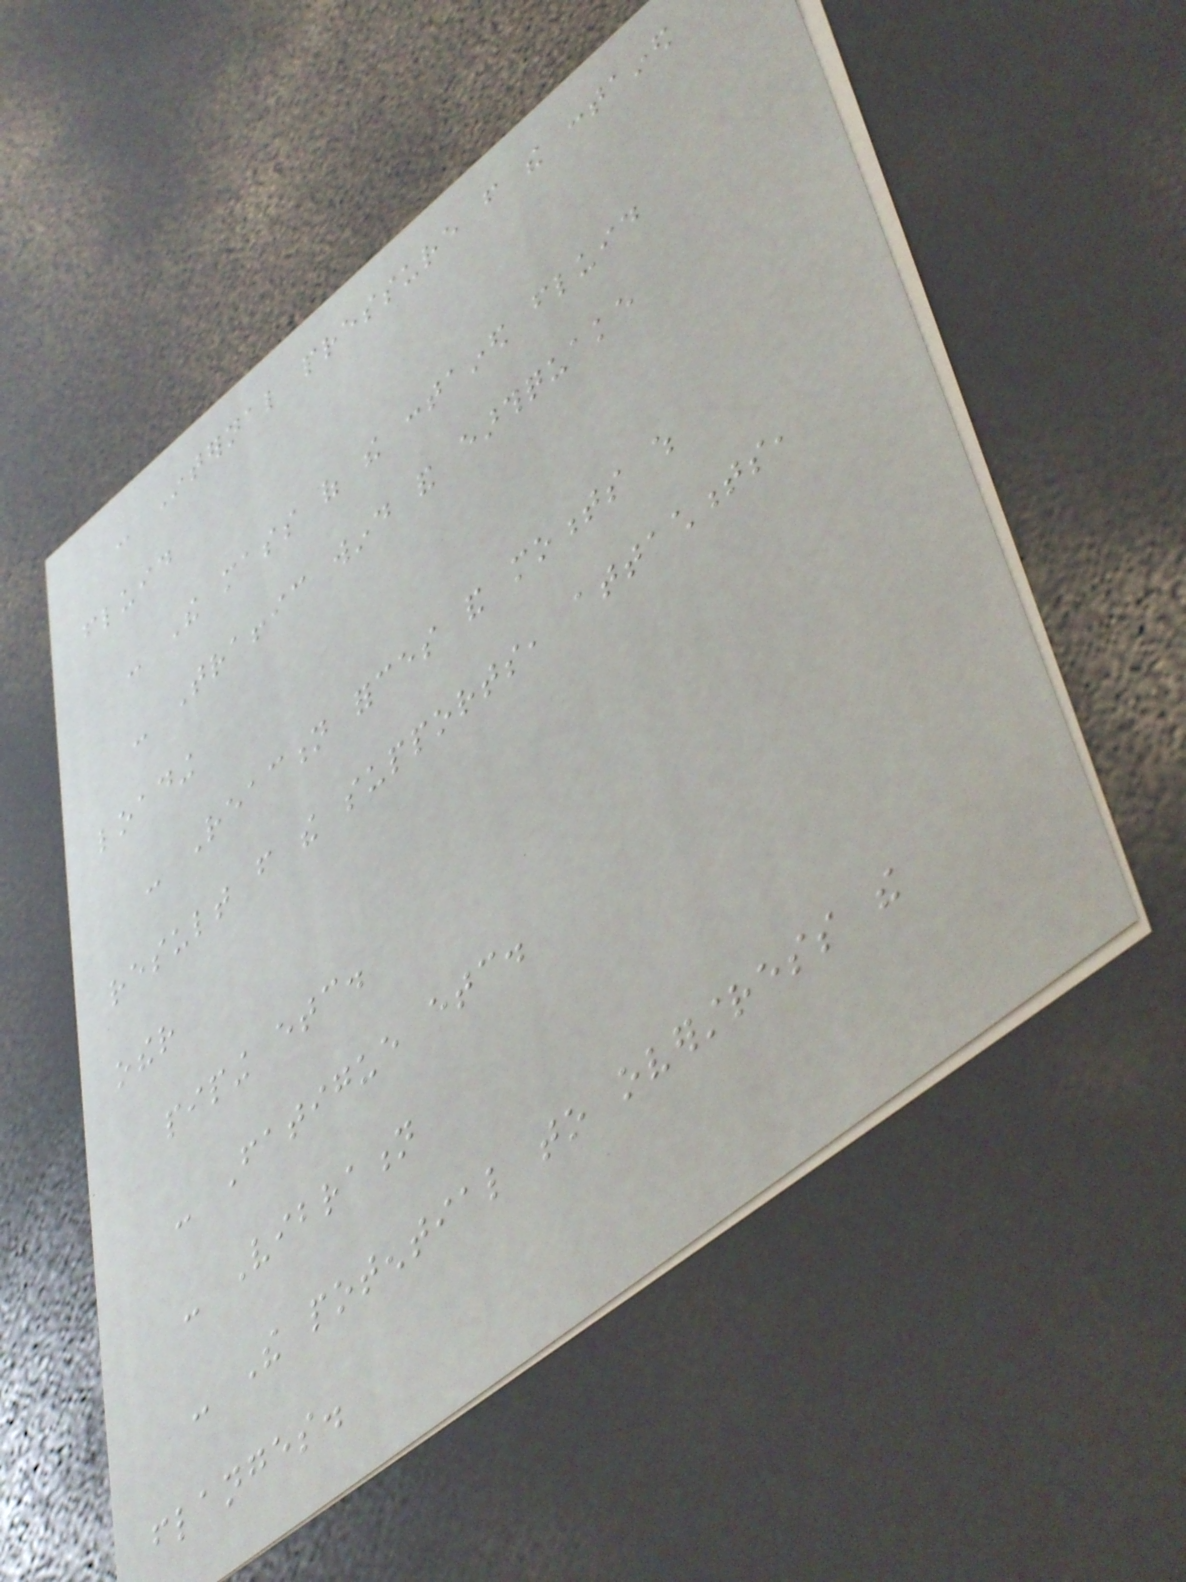- Internal pressure from the contained
fluid
- The mass of the contained fluid
- Traffic wind and earthquake
loading
- Reaction forces and moments which
result from the supports, attachments,
other
piping etc.
- Fatigue etc.
- Vibration
- The potential to overstress the
flanges.
